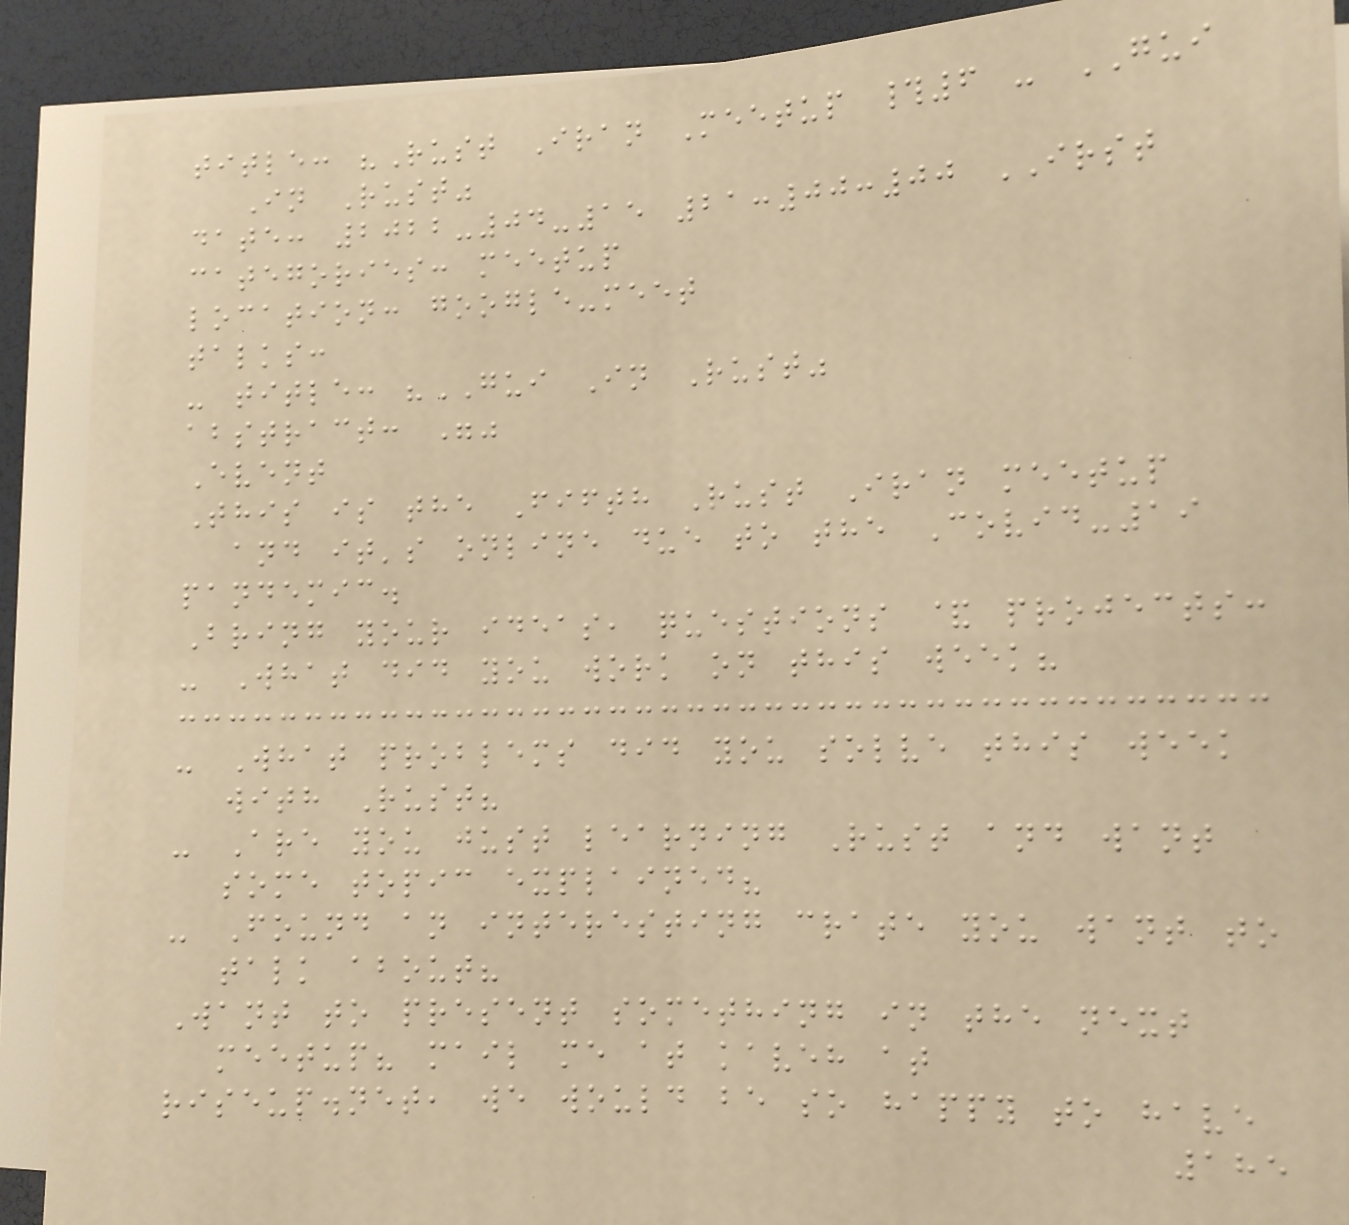title: "Rust Iran Meetup #6 - GUI
In Rust"
date: 2022-04-15 21:00:00 IRST
categories: meetup
location: google-meet
talks:
- title: "GUI In Rust"
abstract: ""
Event
This is the Fifth Rust Iran meetup
and it's online due to the Covid-19
pandemic.
Bring your ideas, questions & projects:
- What did you work on this week?
- What problems did you solve this week
with Rust?
- Are you just learning Rust and want
some topic explained?
- Found an interesting crate you want to
talk about?
Want to present something in the next
meetup? mail me at kaveh at
riseup.net, we would be so happy to have
185
